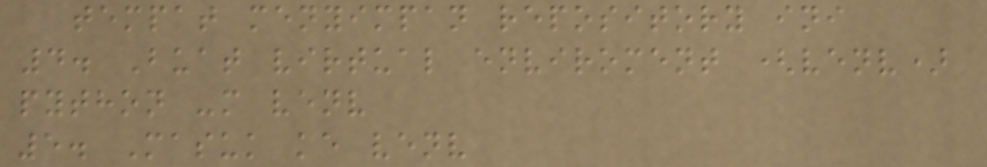tempat menyimpan repository ini
4. Buat virtual enviroment (venv)
python -m venv
5. Masuk ke venv
